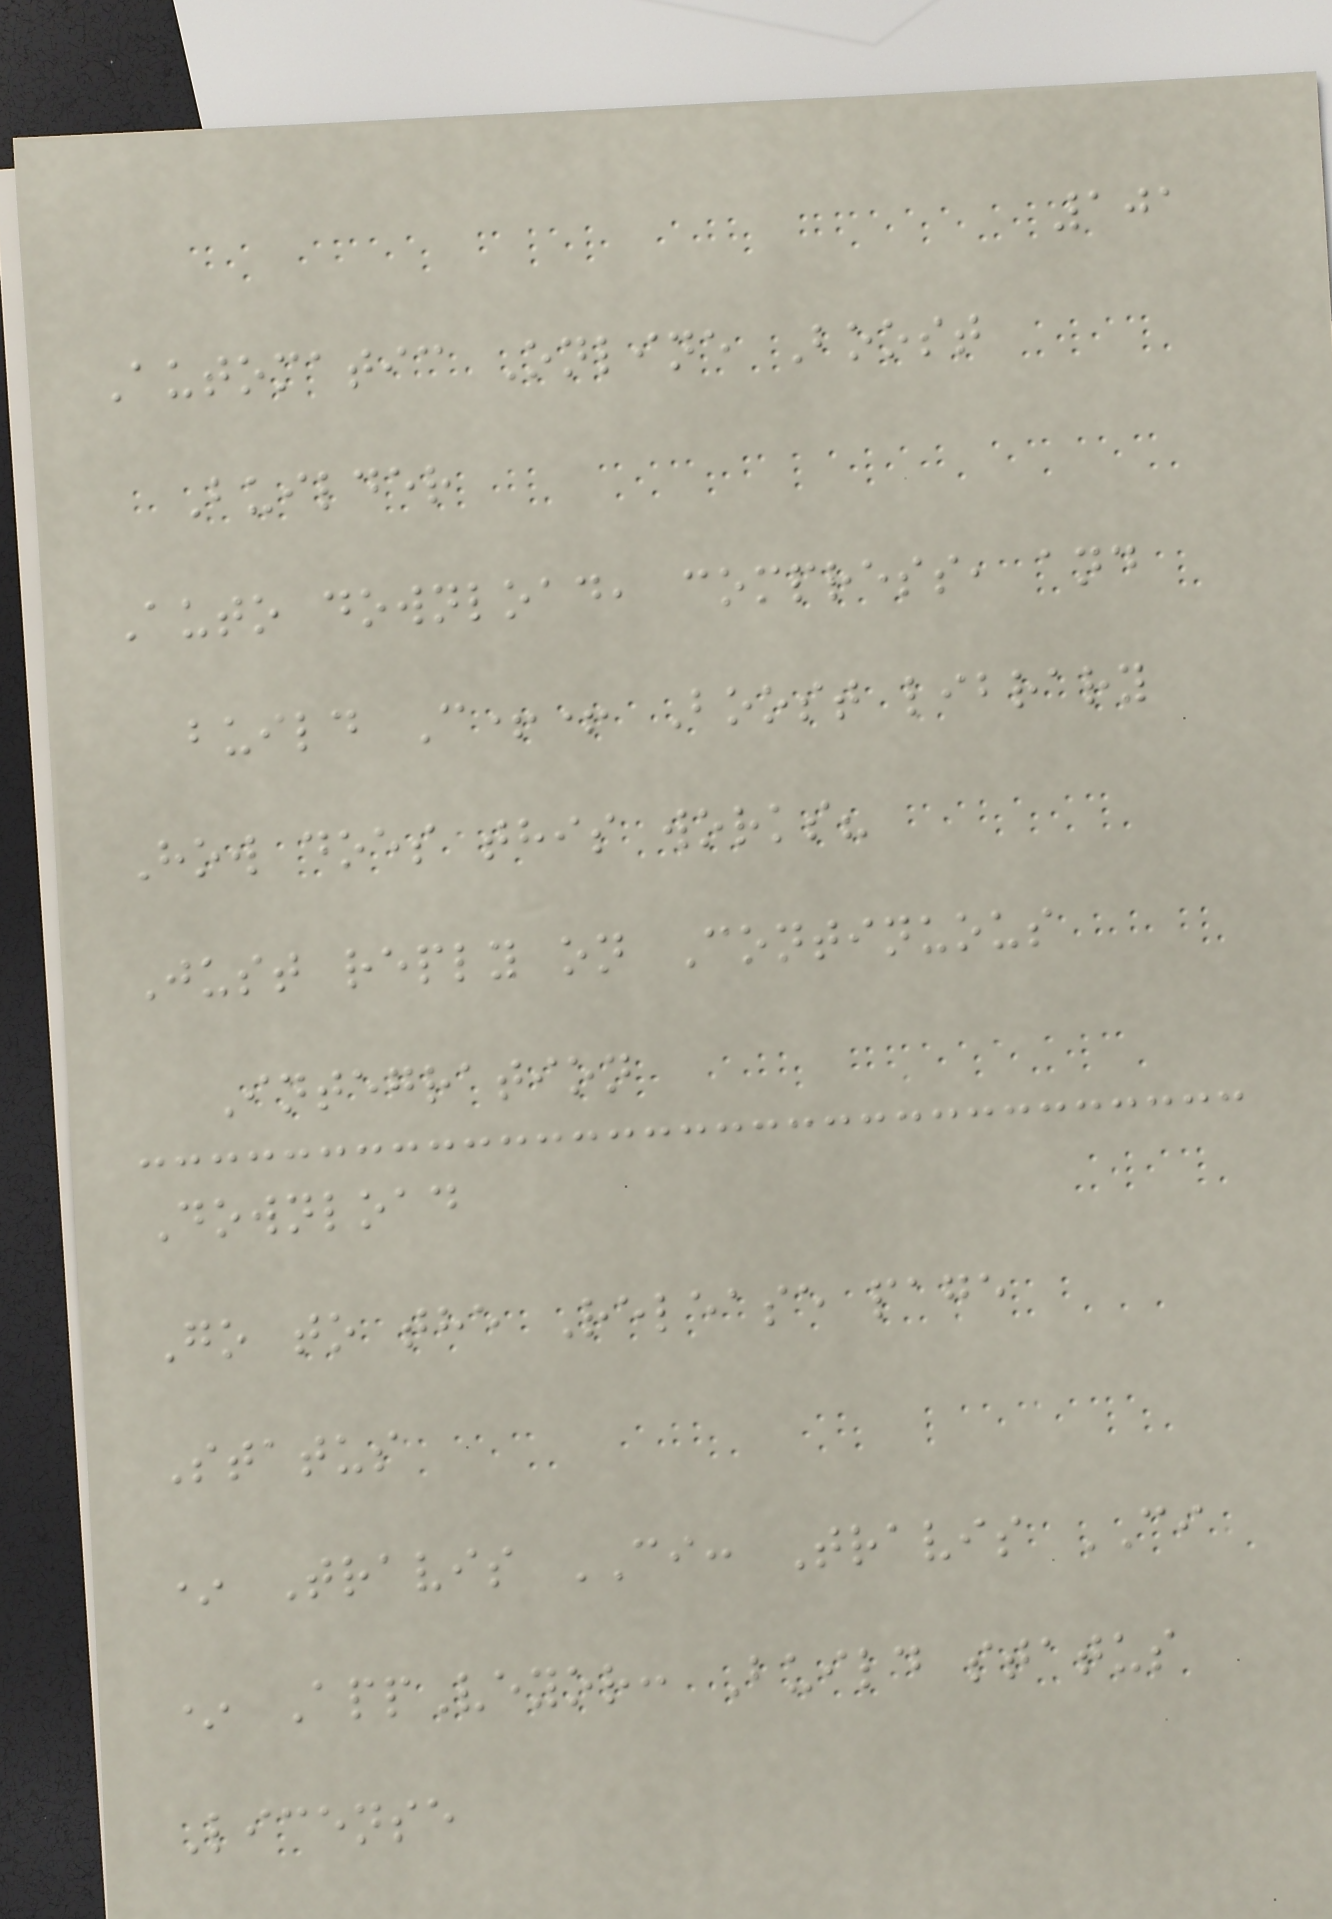101
Automatic Online Boost
Builder
Auto download, compress, and
build C++ Boost library
How does this works?
Just reply on Continuous
Integration
Download
Go to the Release page
Status
* Travis CI: Travis CI
* AppVeyor: Build status
License
